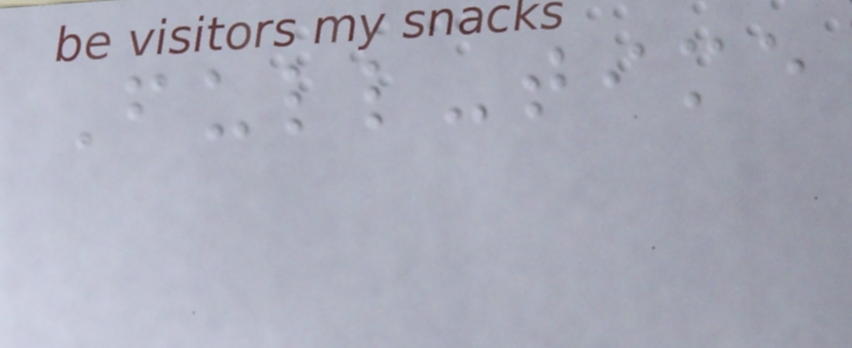Full-time
